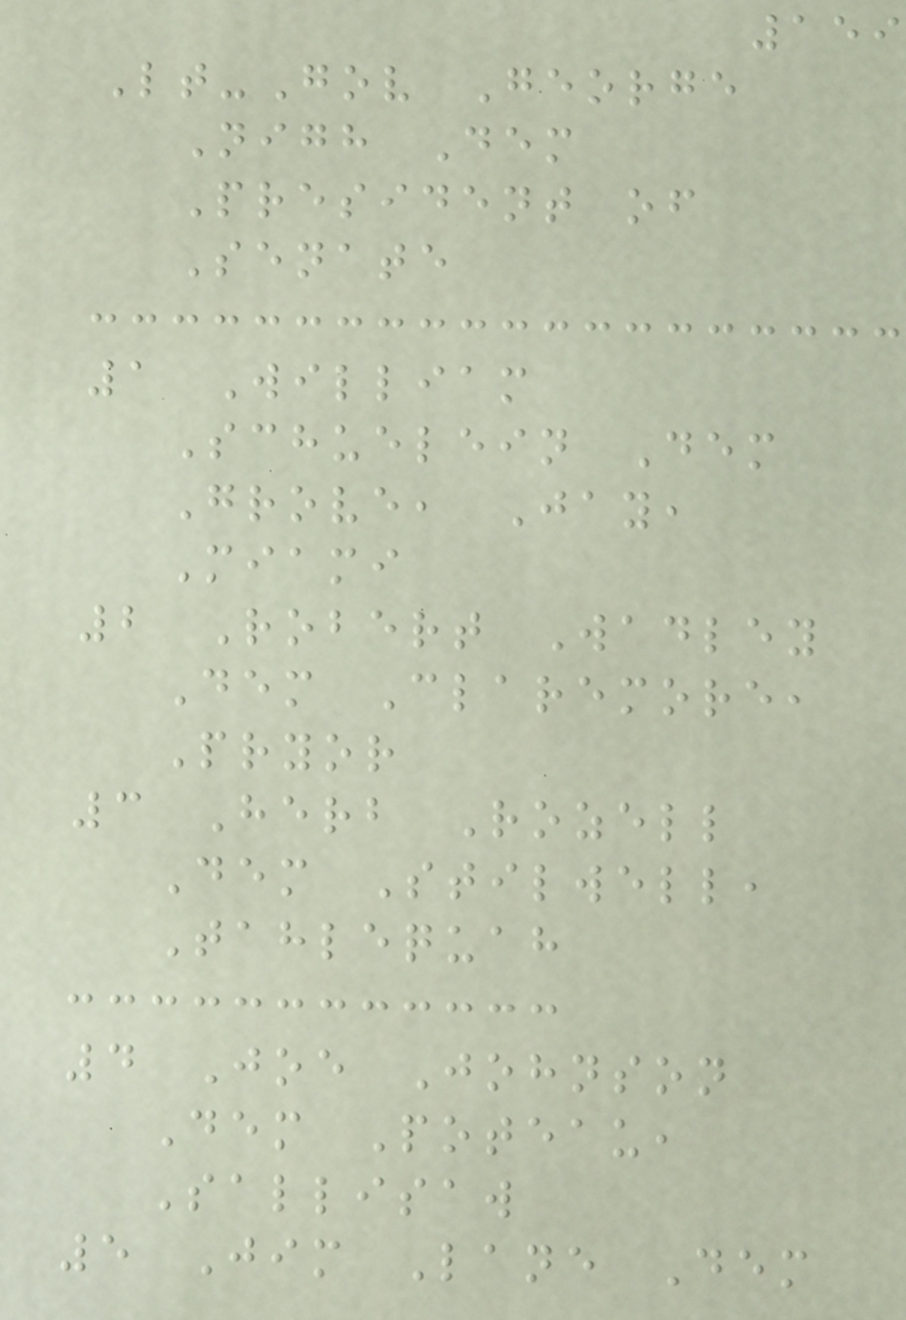159
Lt-Gov George
Nigh Dem
President of
Senate
1 William
Schuelein Dem
Grove, Jay,
Miami
2 Robert Wadley
Dem Claremore,
Pryor
3 Herb Rozell
Dem Stilwell,
Tahlequah
4 Joe Johnson
Dem Poteau,
Sallisaw
5 Jim Lane Dem
